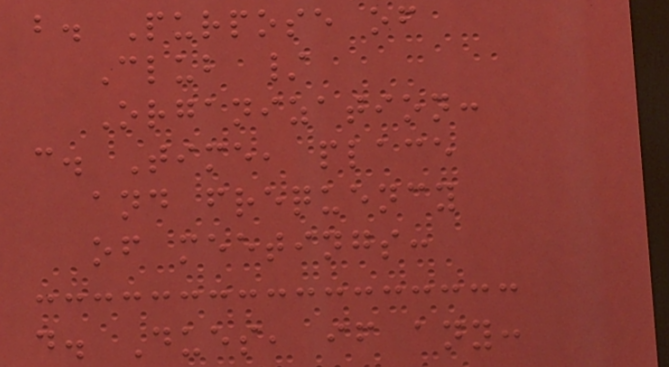b. Purpose of
Club /
Organization:
c. Time, place
and frequency
of meetings:
d. Dues, if any:
